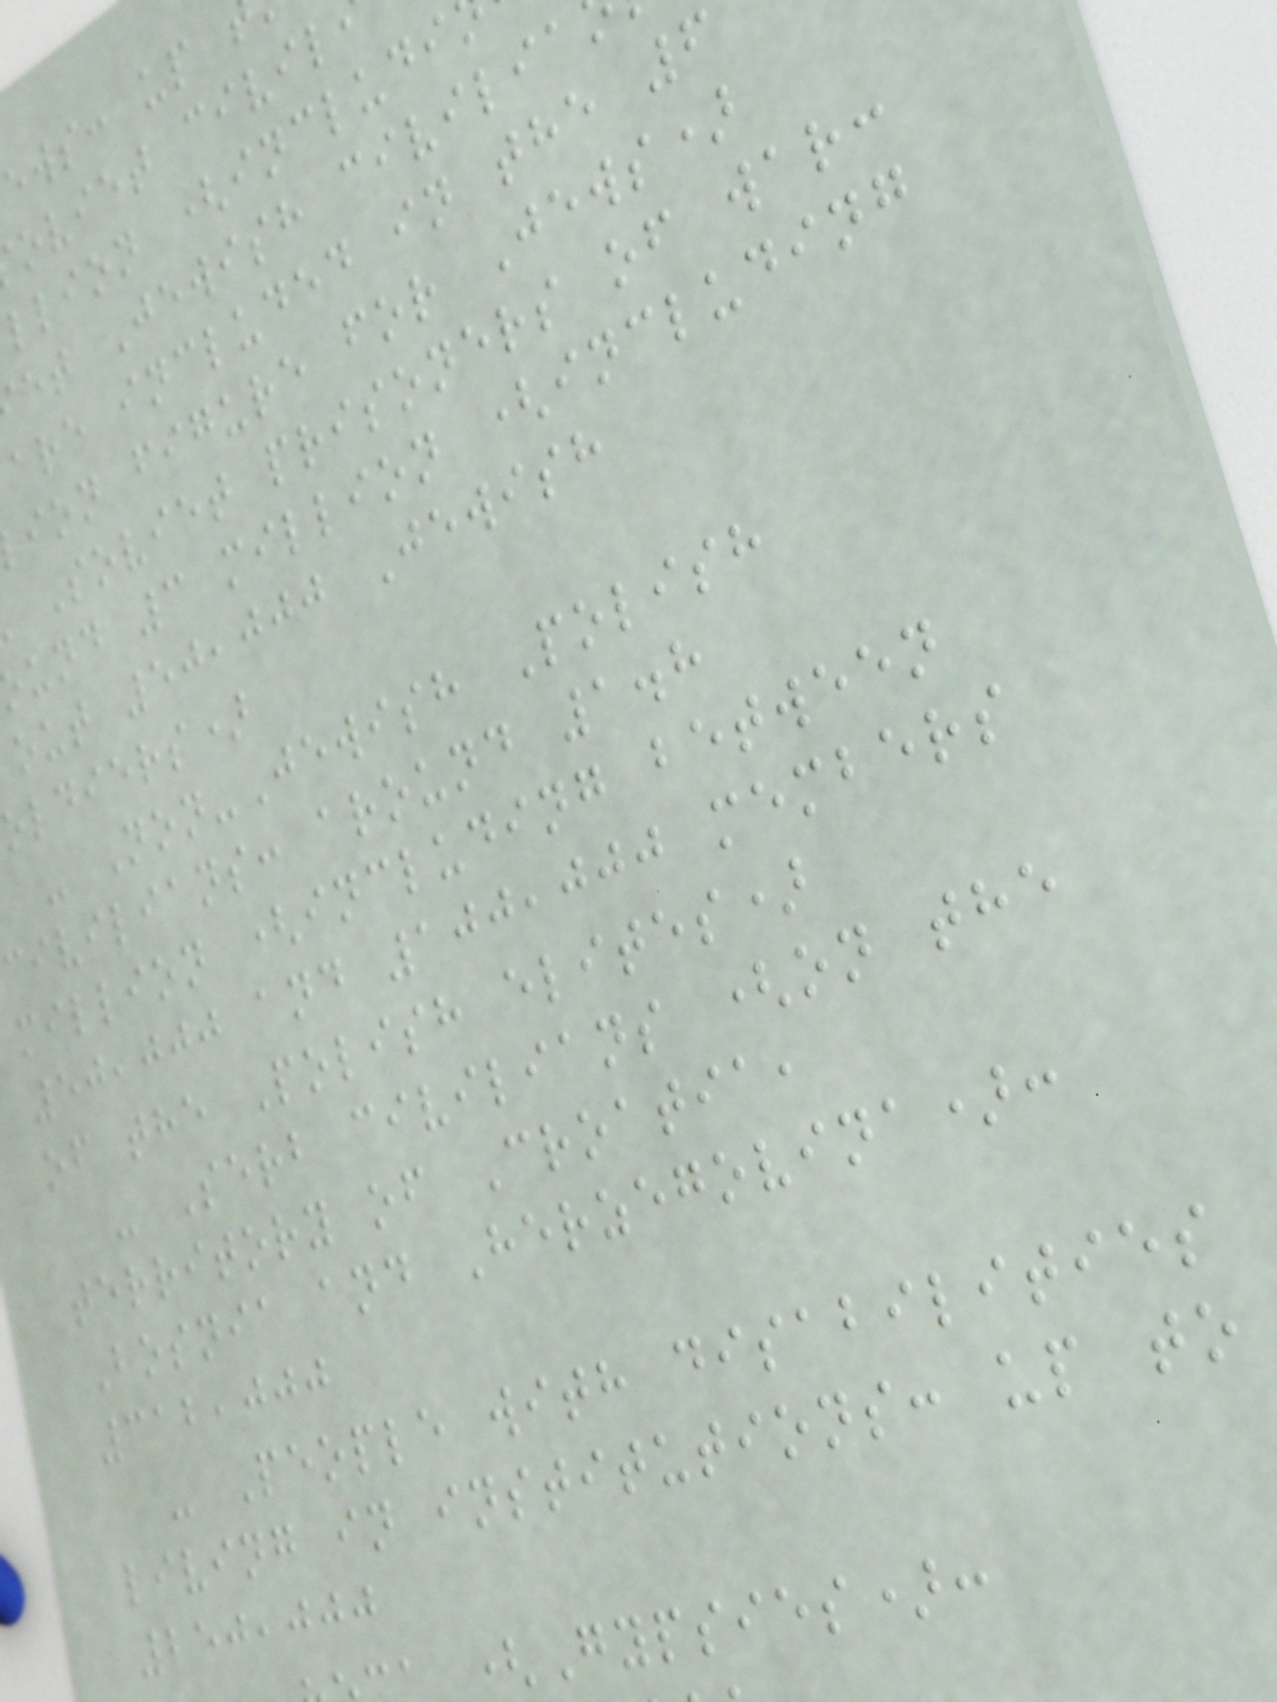ews: up
oviet civil
llion (includi
et Jewish civilia
are included in the 6
ion figure for Jews)
Soviet prisoners of war:
und 3 million (including
out 50,000 Jewish
oldiers)
- Non-Jewish Polish
civilians: around 1.8
million (including between
50,000 and 100,000 members
of the Polish elites)
- Serb civilians (on the
territory of Croatia,
Bosnia and Herzegovina):
312,000
- People with disabilities
living in institutions: up to
250,000
(Gypsies):
